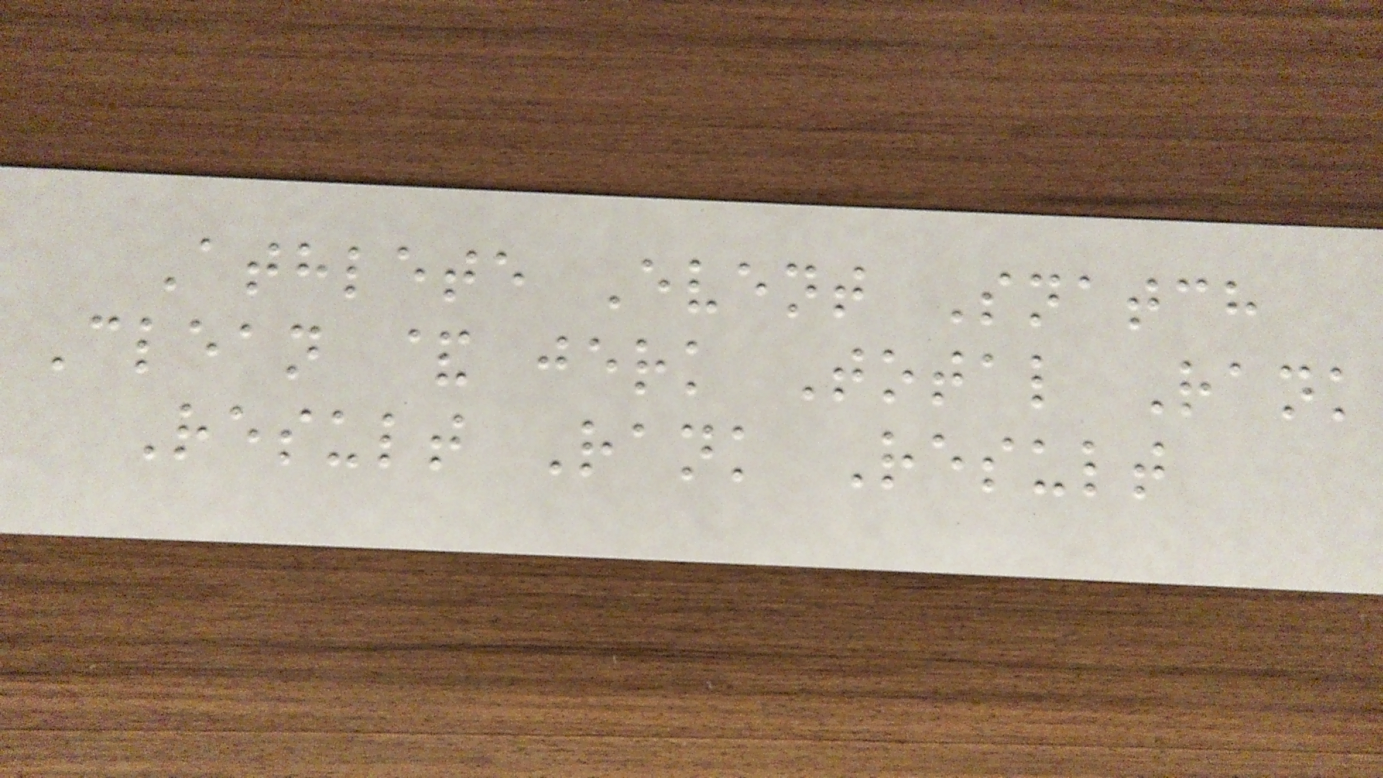Athlete Event Snatch
Clean & jerk Total Rank
Result Rank Result
